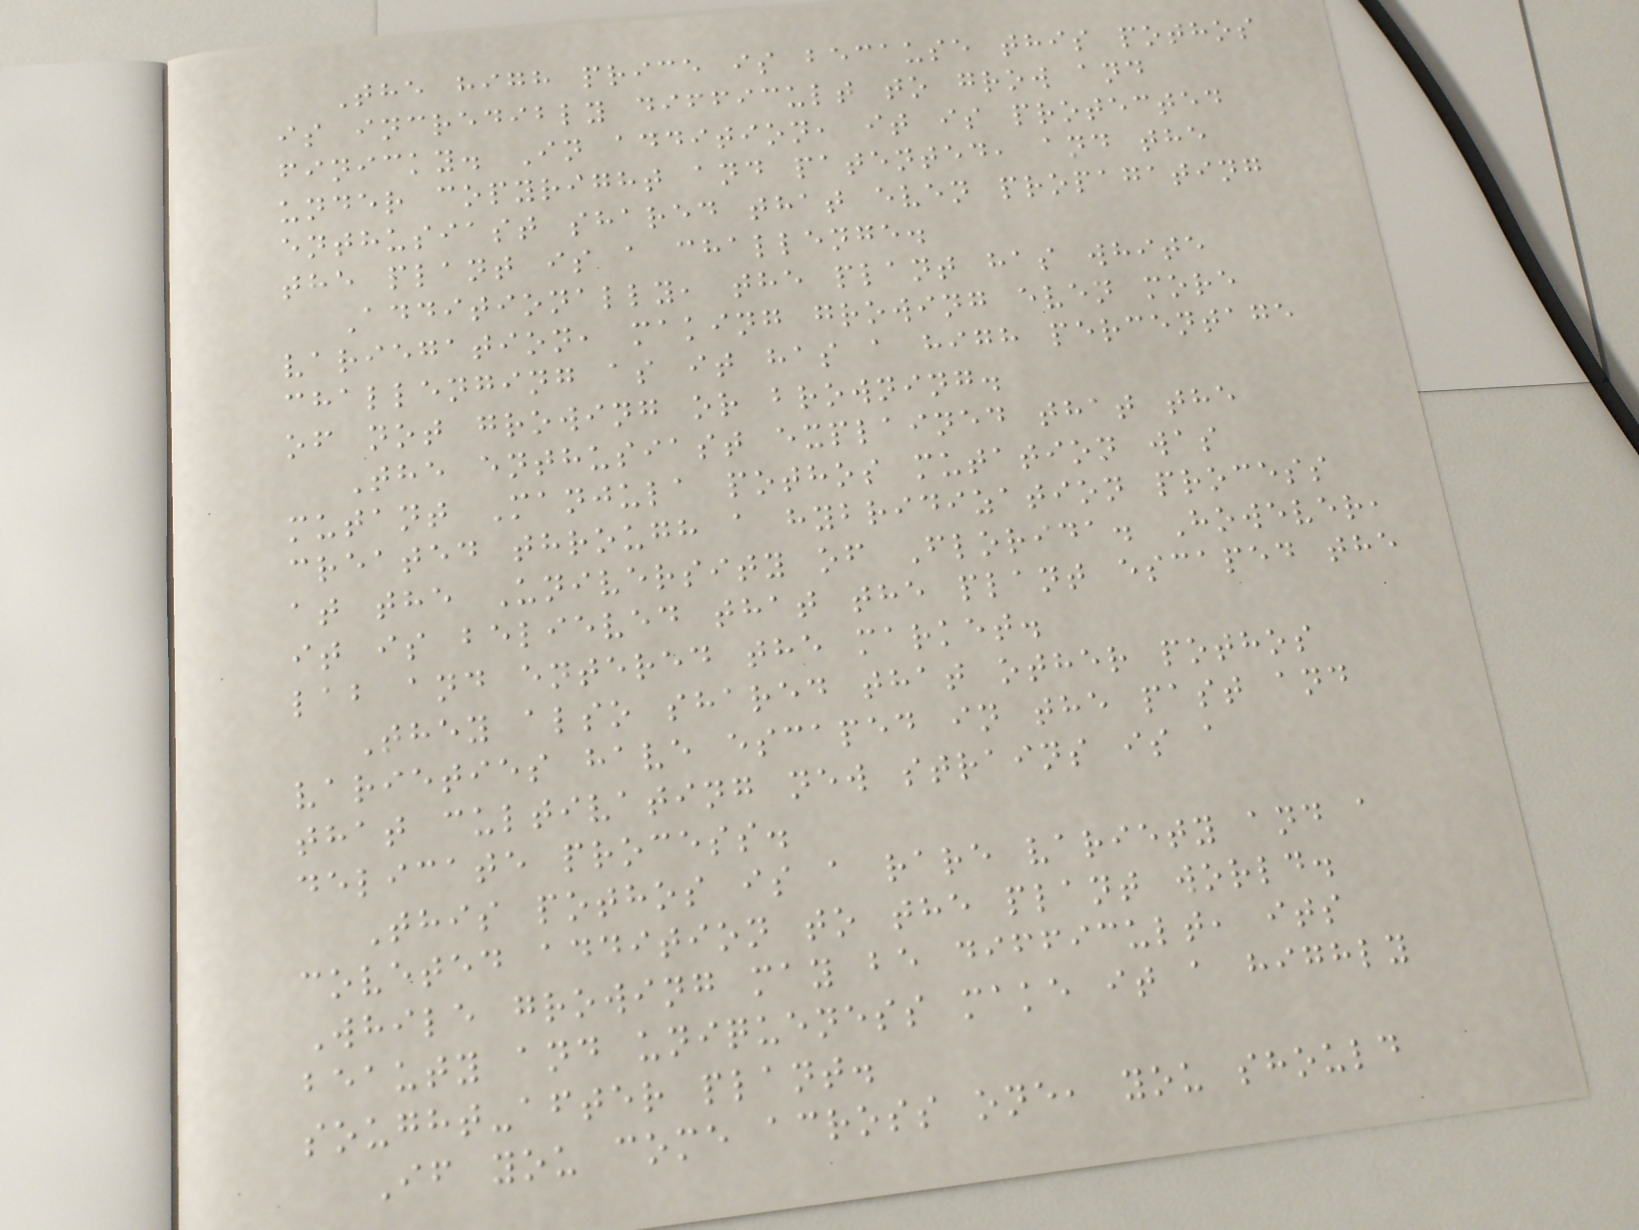The high price is because this pothos
is incredibly difficult to grow and
finicky. In addition, it is protected
under copyright and patented, and the
enthusiast shared that even propagating
the plant is a challenge.
Additionally, the plant has white
variegation, making growing even more
challenging as it has a high percentage
of not growing or browning.
The enthusiast explained that the
mutant Manjula pothos mutation was
created through a hybridization process
at the University of Florida. However,
it is believed that the plant escaped the
lab and entered the market.
They also shared that other pothos
varieties have escaped in the past and
that cultivating new strains is a
delicate process.
This pothos is a rare variety and a
coveted addition to the plant world.
While growing may be difficult, its
beauty and uniqueness make it a highly
sought-after plant.
If you come across one, you should
